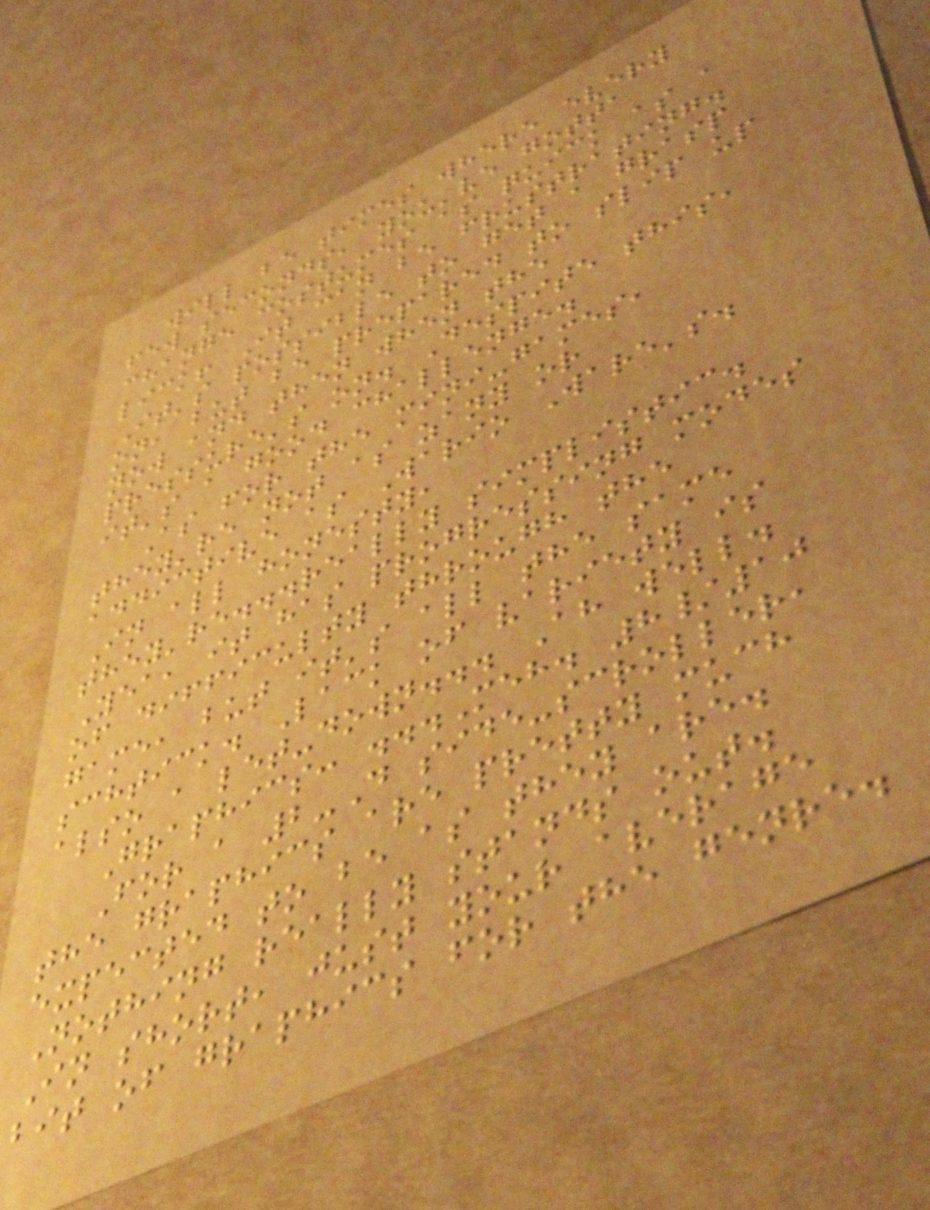will be times where every
few seconds, you've gotta
change costumes as quick as a
lick! It can be frustrating.
It's possible to get a grasp
on, but be prepared to slip up
now and then when the
pressure's on. Despite this,
it's a good challenge.
As for the mini-games,
they're not as zany or
addictive as Wario Ware's.
In all honesty,
they're...really simplistic.
Yea, it has progressing modes
of difficulty through the
game, but it's all the same
schtick. Lack of variety is
also a let-down... Ah well.
Graphics: ...Meh. 8/10
For a 2-D side-scroller,
the graphics are pretty much
expected to be as they are.
Nothing really stands out.
In short, just your average
bit of graphics for the genre.
